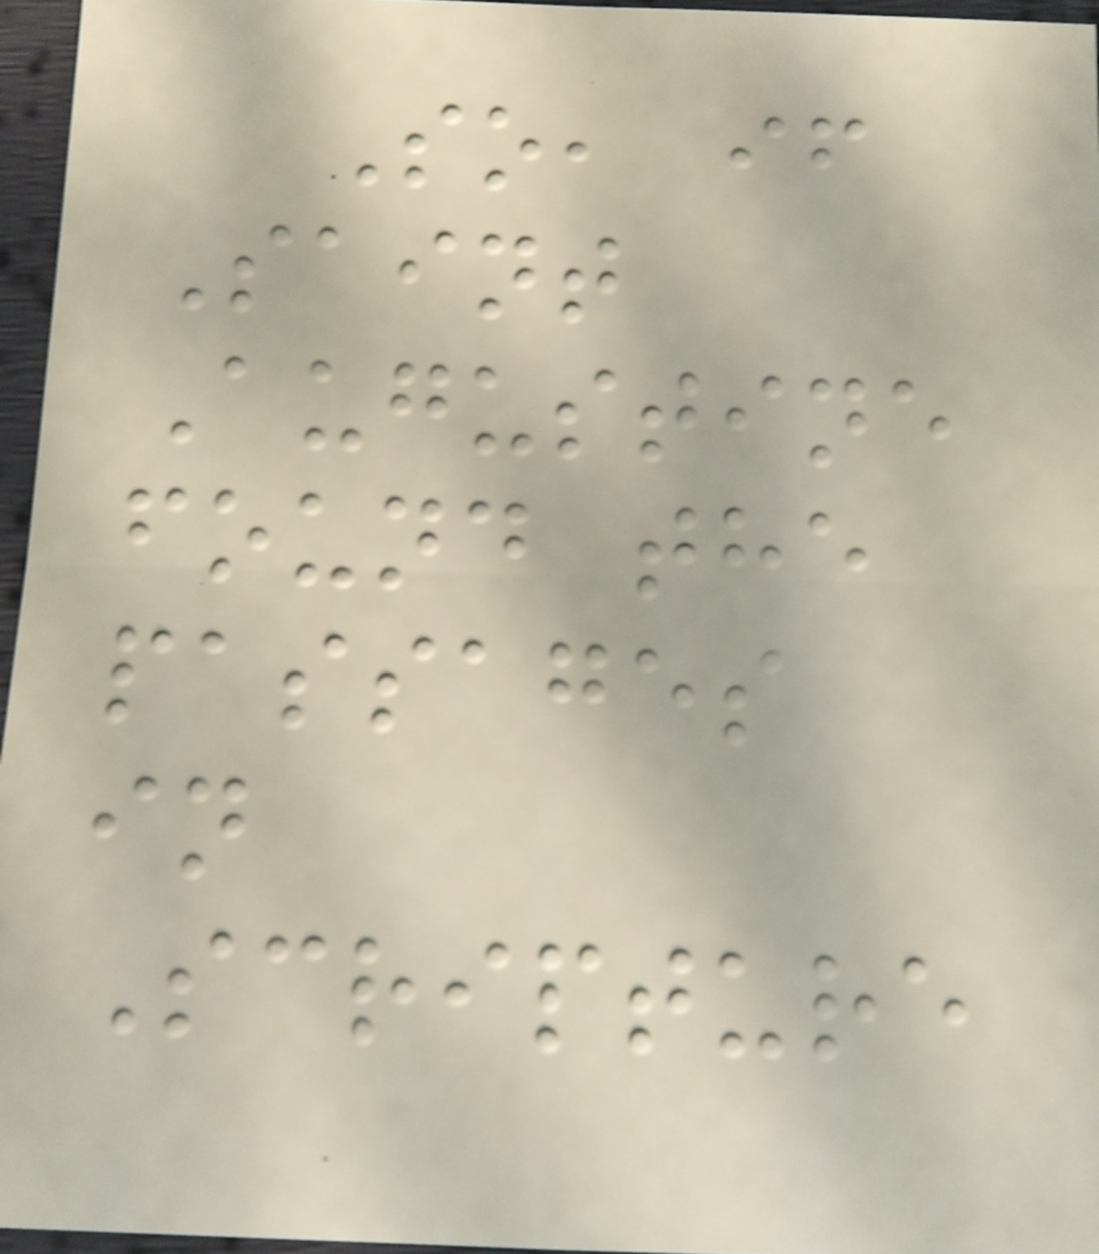So, if
Saint
Augustine
found the
passages
in
Scripture
